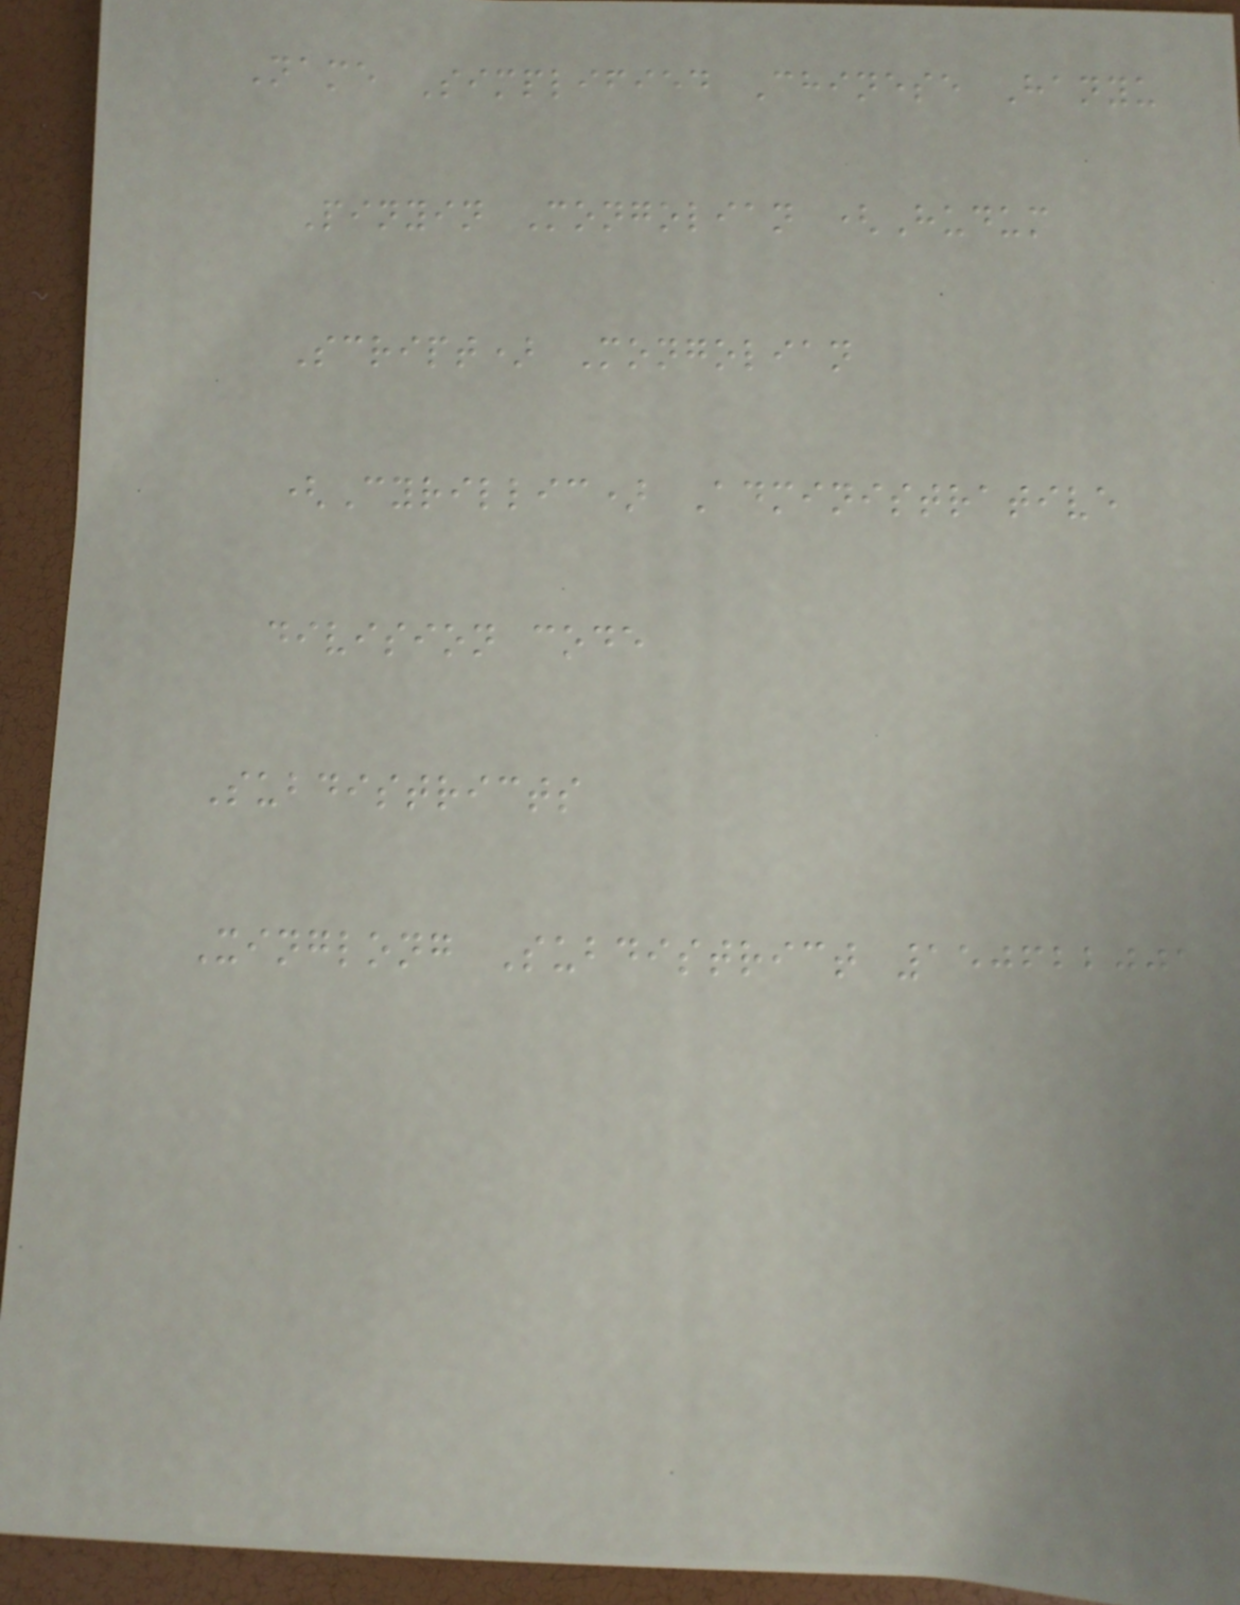Name Simplified Chinese Hanyu
Pinyin Mongolian (Hudum
Script) Mongolian
(Cyrillic) Administrative
division code
Subdistricts
Xinglong Subdistrict 150622001
